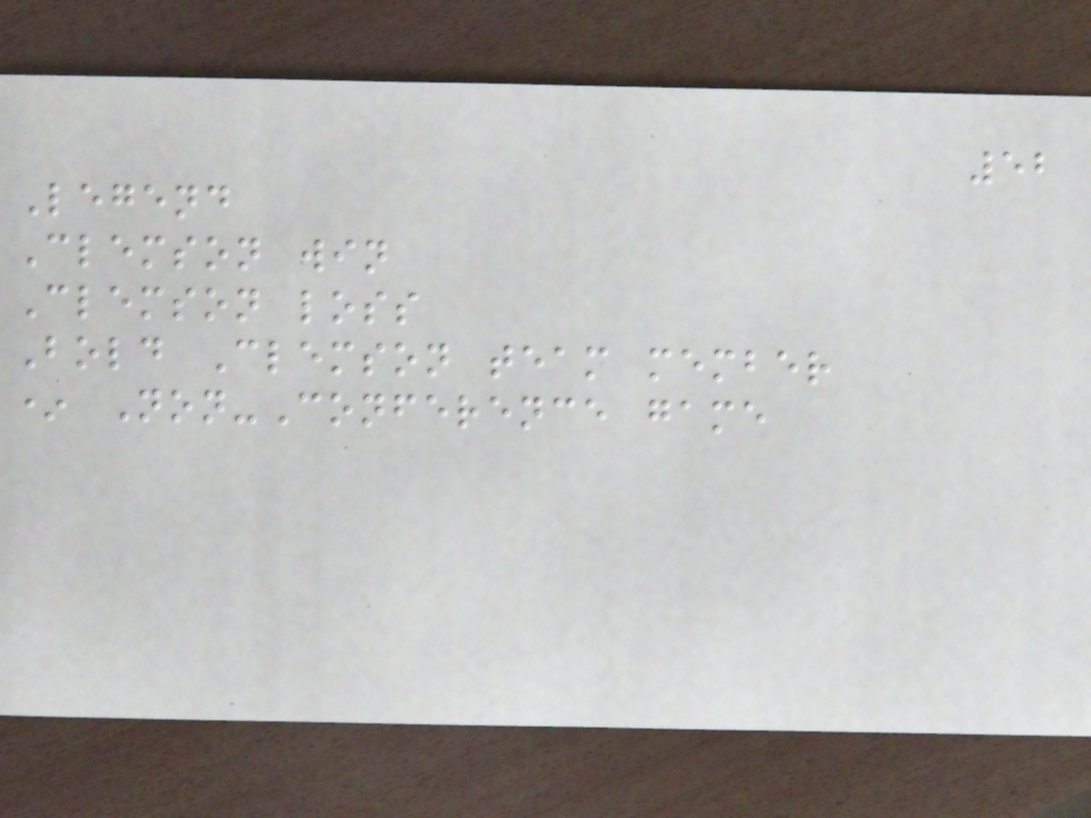52
Legend
Clemson win
Clemson loss
Bold Clemson team member
* Non-Conference game
